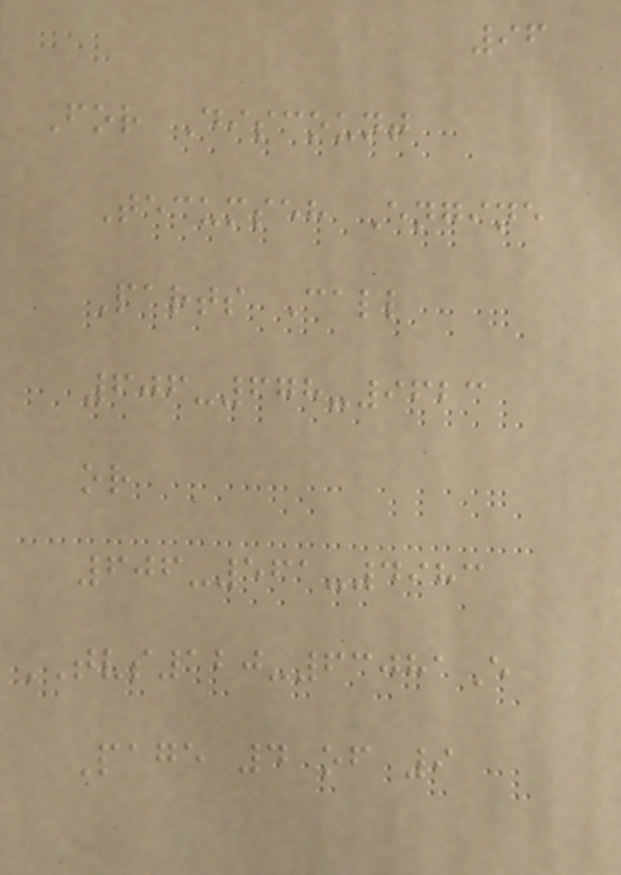96
For Discount
Tecumseh Engine
Parts Call
606-678-9623
or
606-561-4983
TVS120-63081E
Page 4 of 9
